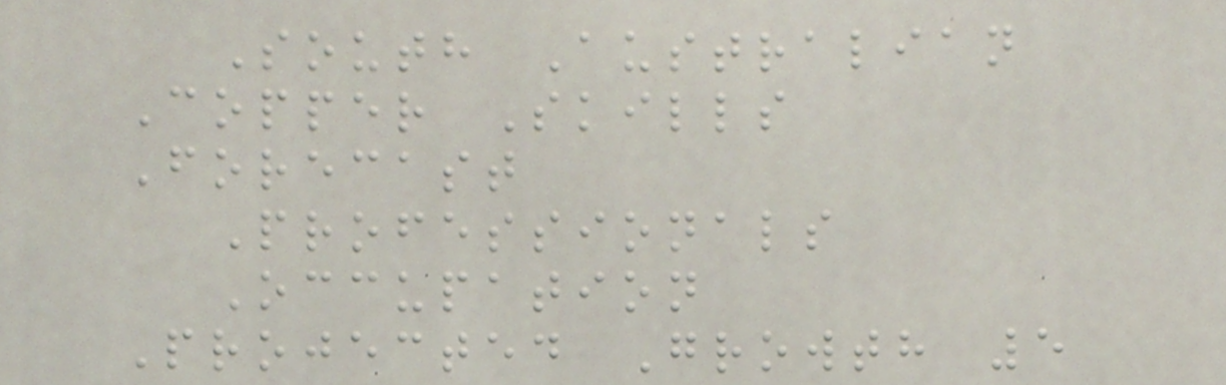South Australian
Copper Skills
Forecast
Professionals
Occupation
Projected Growth 5
